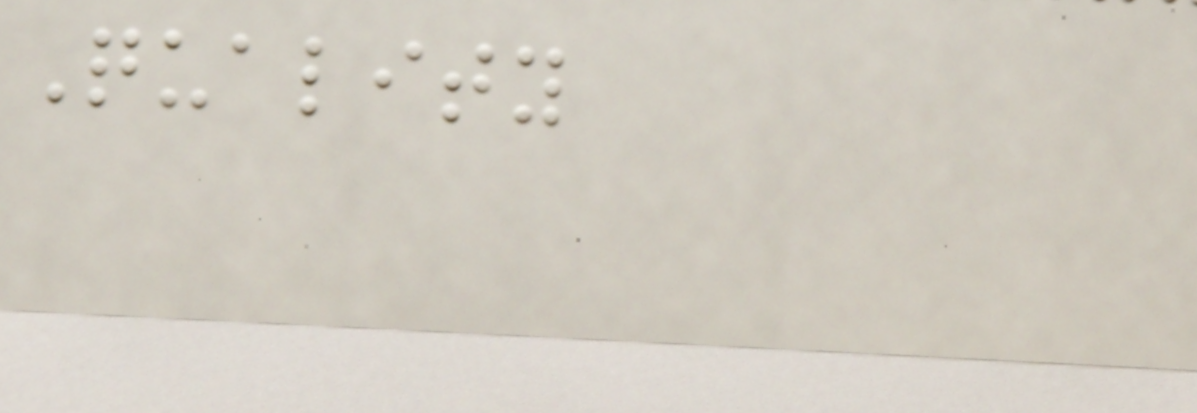Quality
